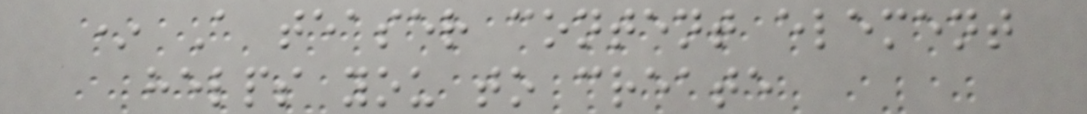* A teaser content element
helps you to create
